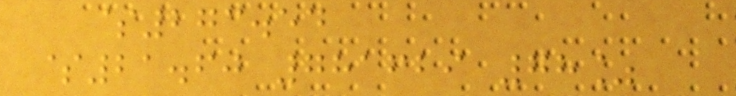$273.54
$21.60 781629 78%
